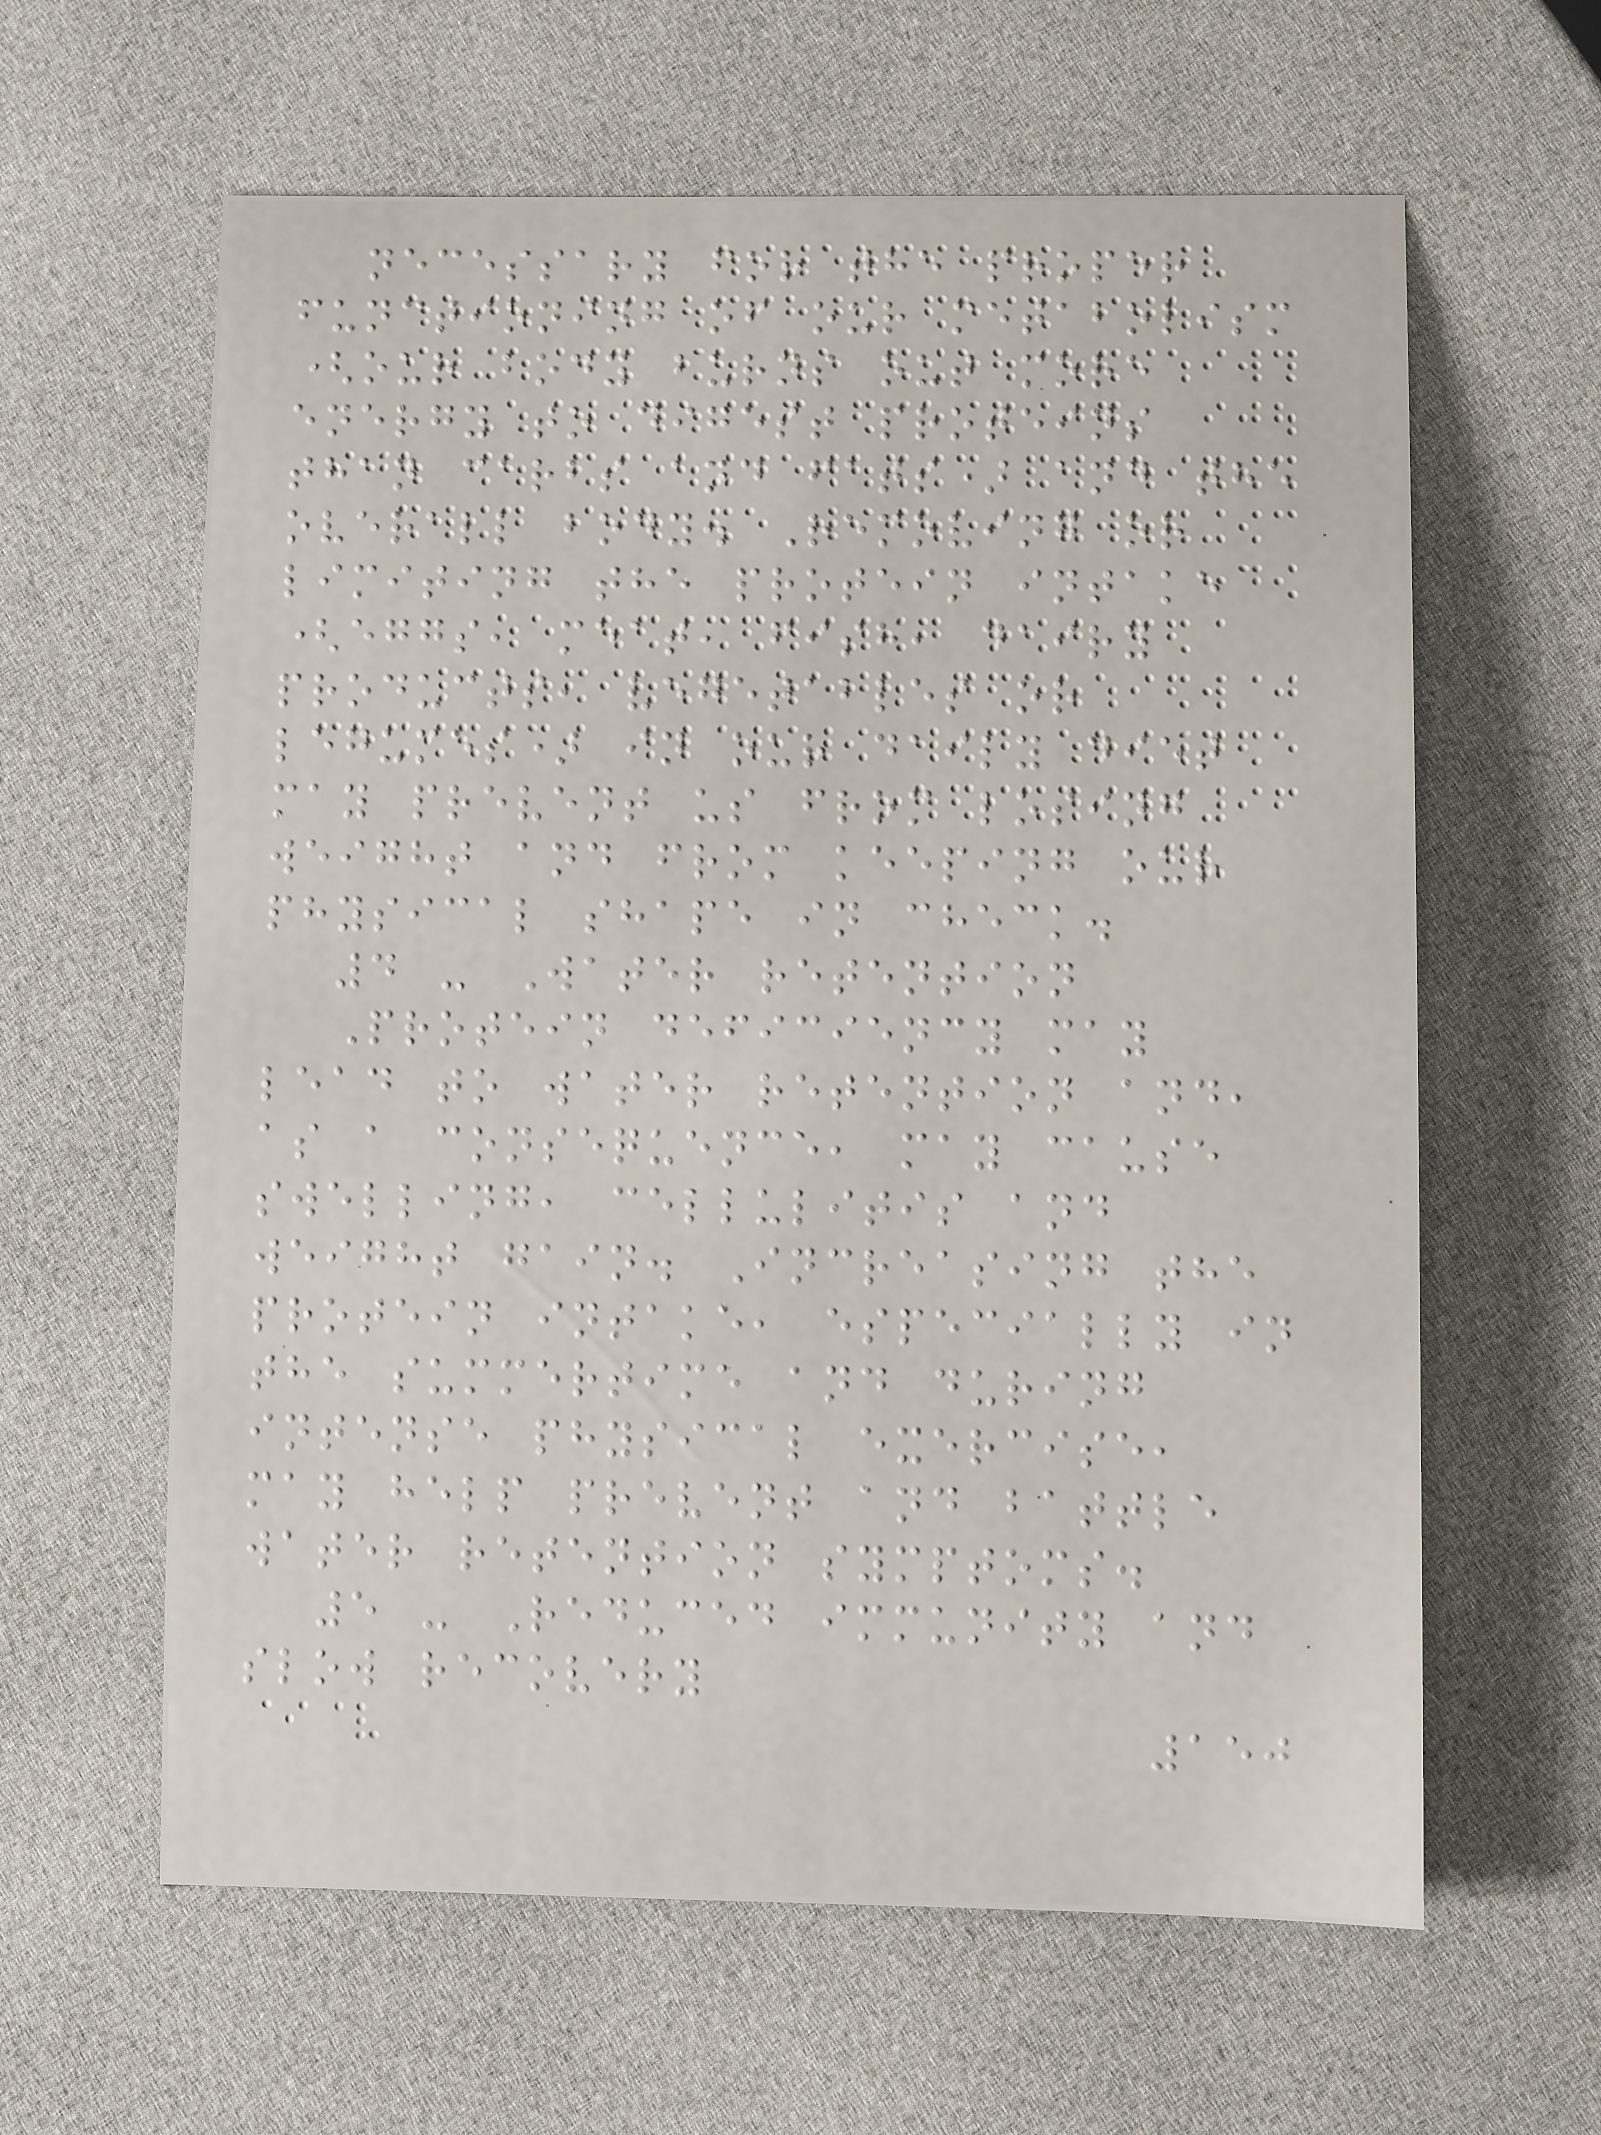necessary for the proper
functioning of our metabolism
(our body burns out more
energy to digest proteins
than carbs and fats) and the
overall body. Removing or
limiting the protein intake
(eggs, meat, fish, dairy
products, vegetables or
legumes) in our daily diet
may prevent us from losing
weight and from keeping our
physical shape in check.
4 - Water retention
Protein deficiency may
lead to water retention and,
as a consequence, may cause
swelling, cellulitis and
weight gain. Increasing the
protein intake, especially in
the summertime and during
intense physical exercise,
may help prevent and battle
water retention symptoms.
5 - Reduced immunity and
slow recovery
150
